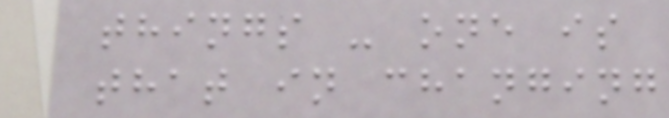things - one is
that in changing
